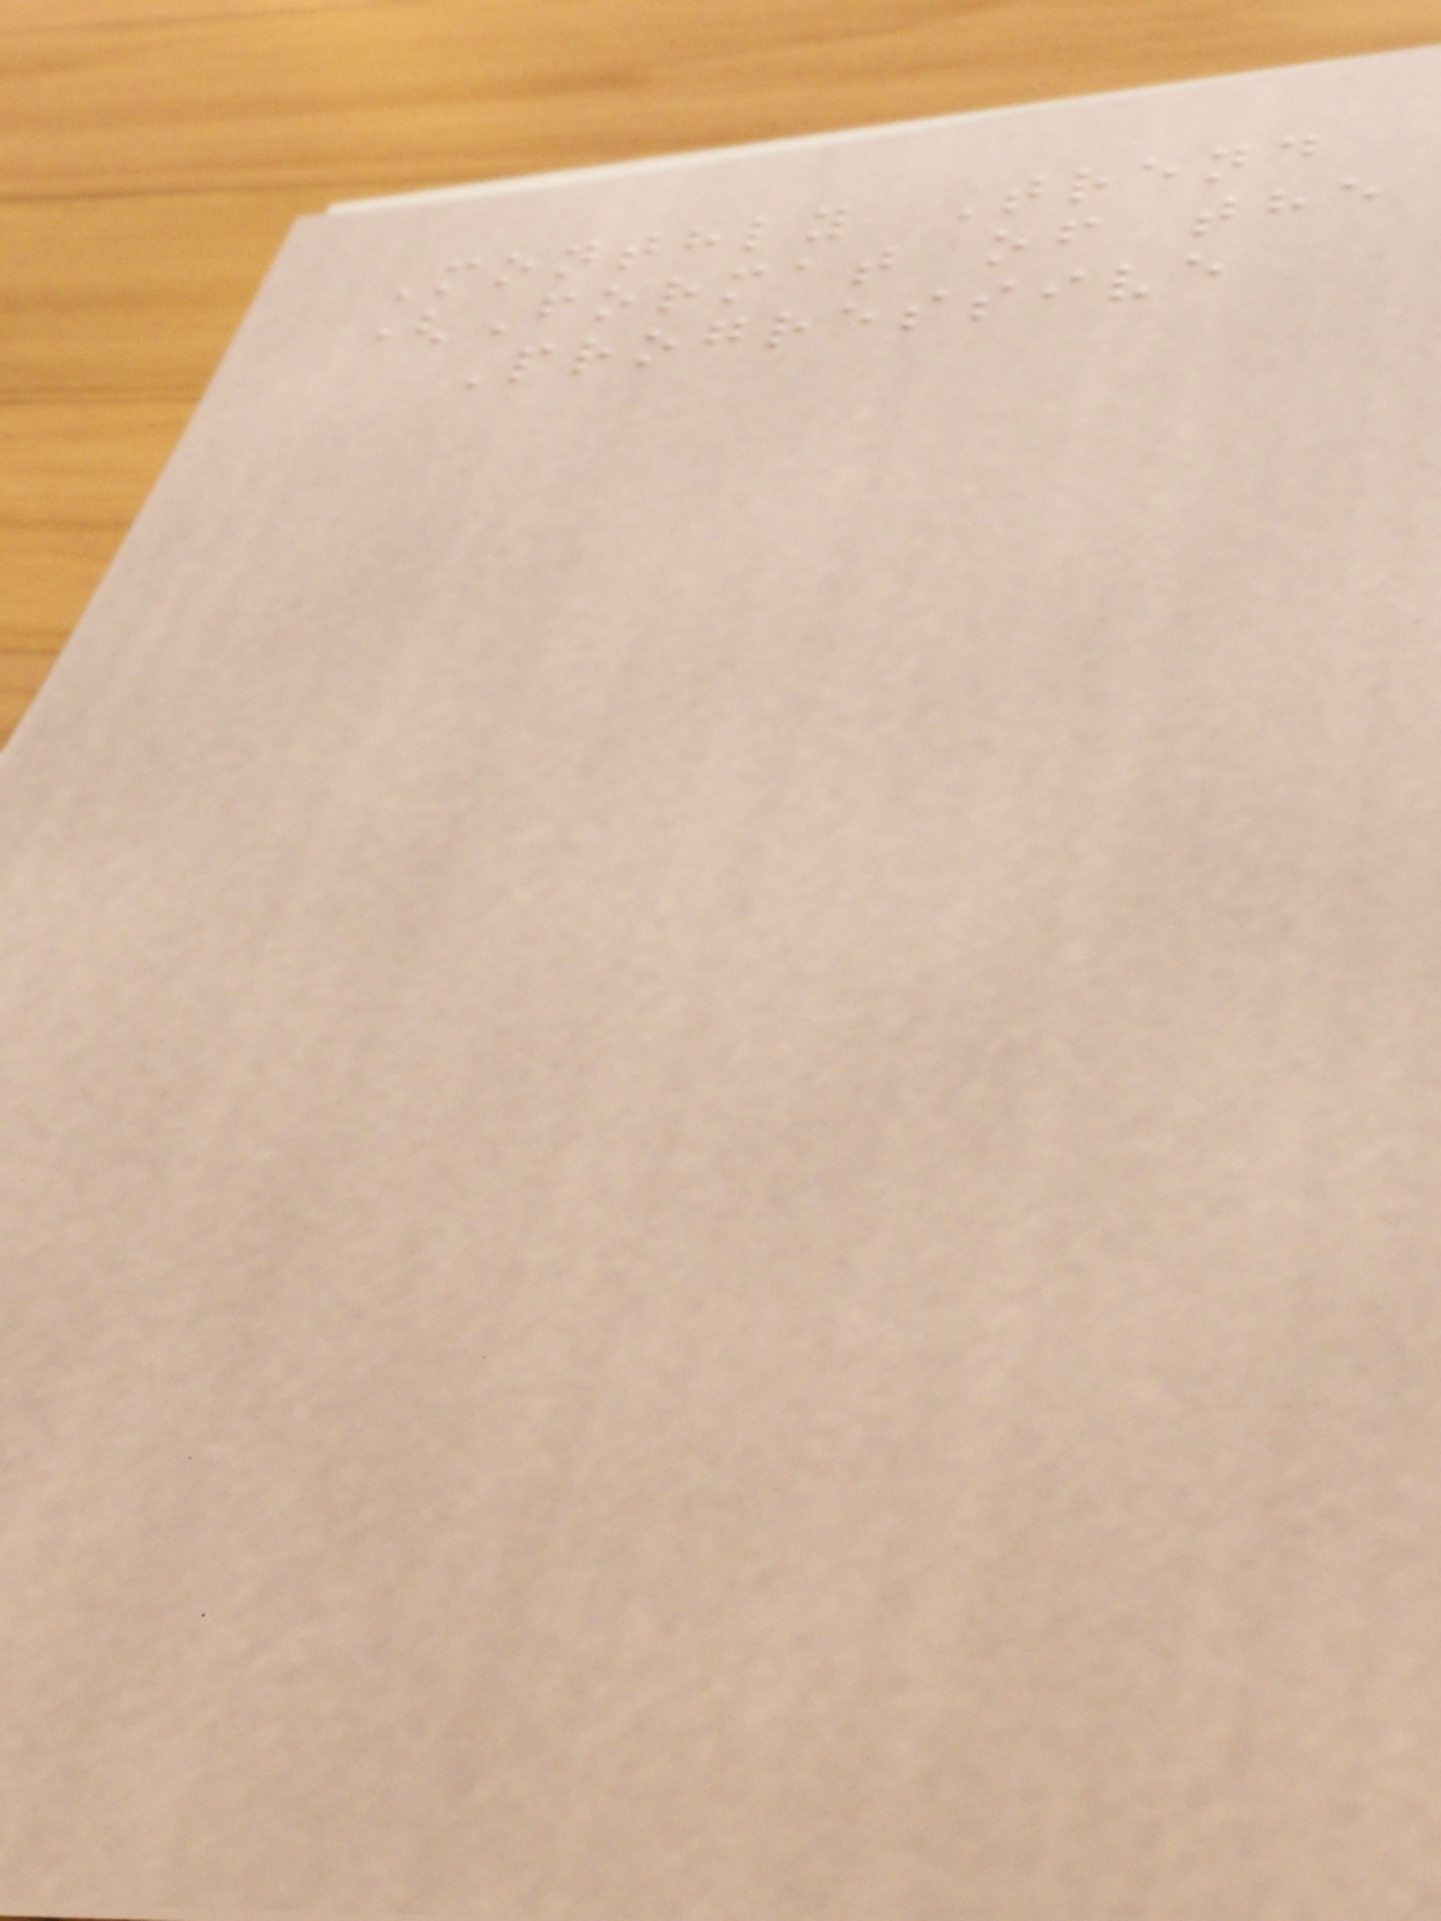Monthly Trend
(Format of the
Progressive
